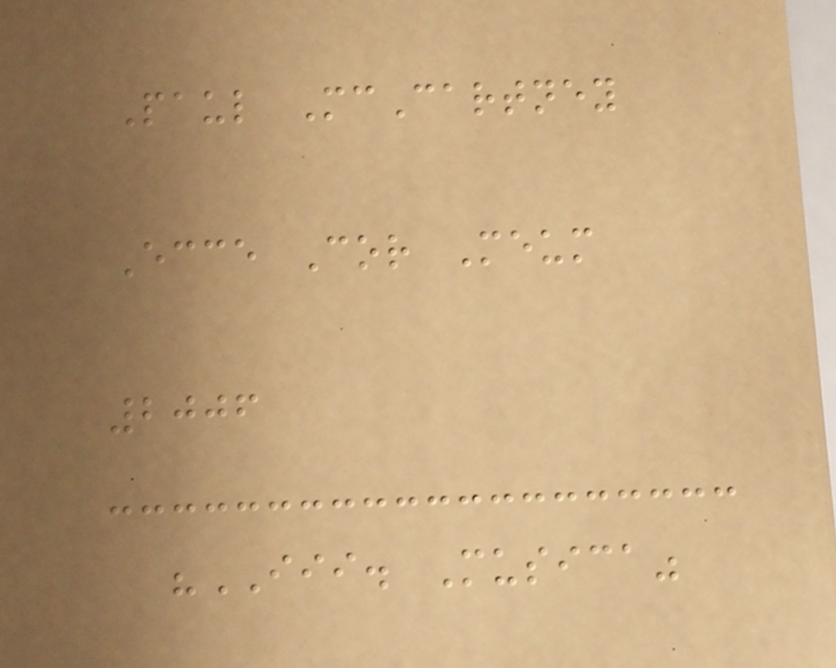Paul McCartney
Ecce Cor Meum
2006
"III. Musica"
